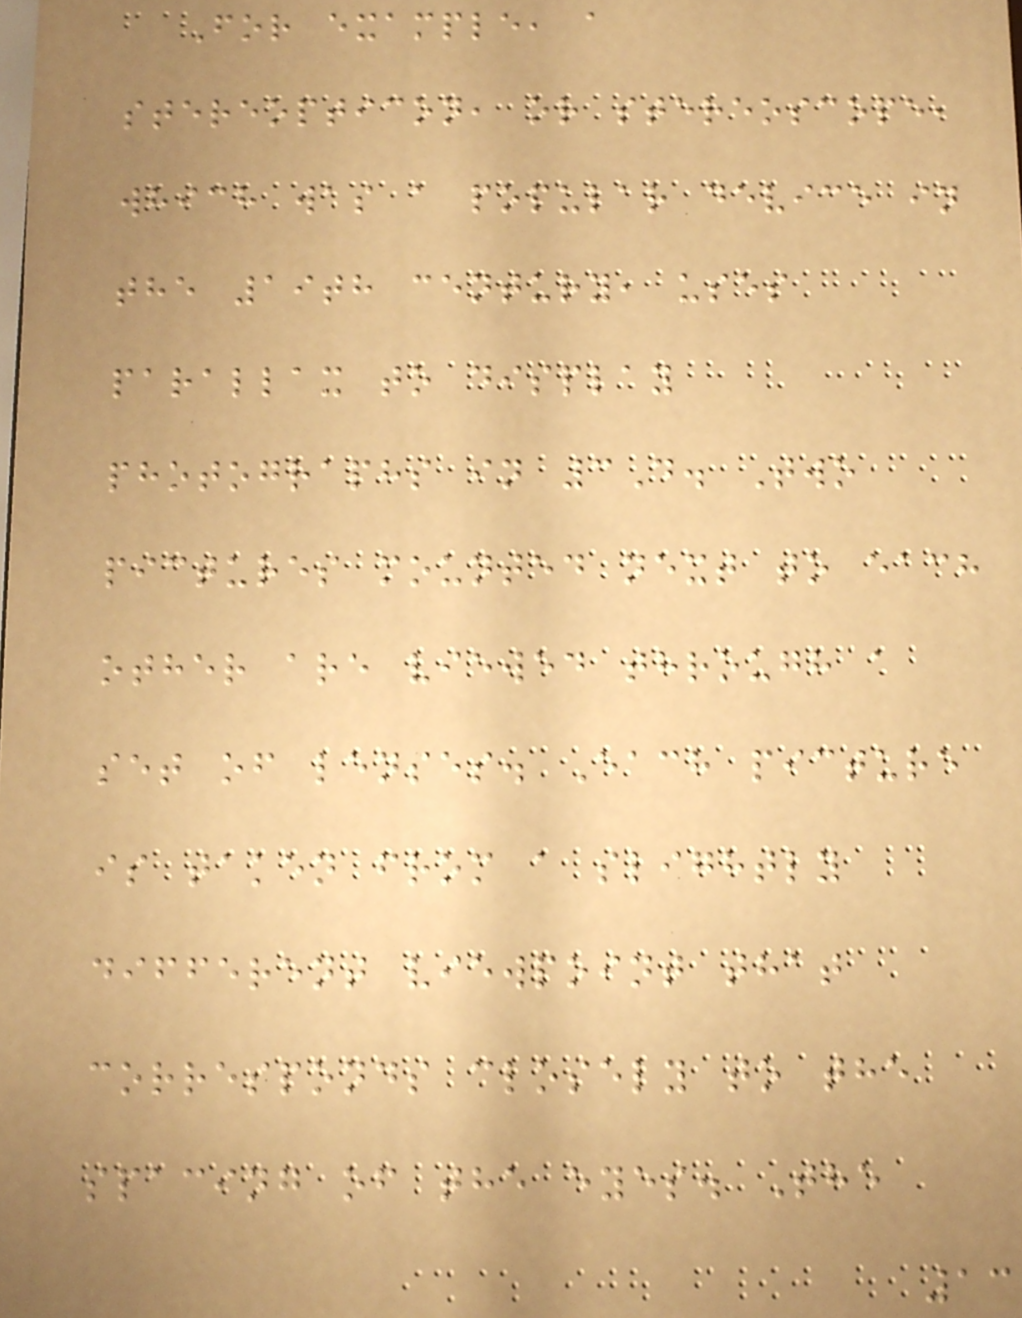For example, a
stereopticon, or stereoscope,
which was a popular device in
the 19th century, uses
parallax to display
photographs in 3D. Two
pictures mounted next to each
other are viewed through a
set of lenses. Each picture
is taken from a slightly
different viewpoint that
corresponds closely to the
spacing of the eyes. The
13
